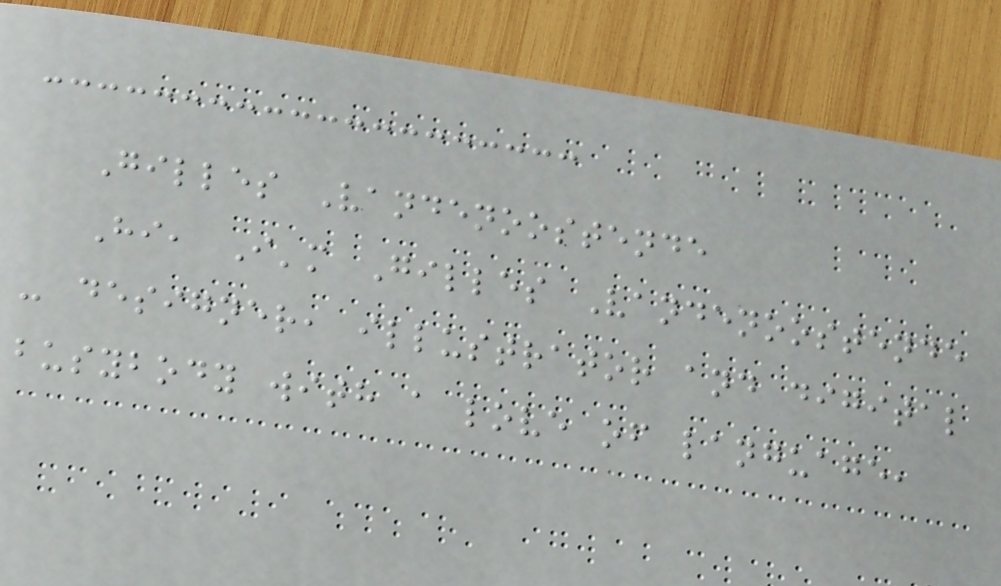Gilles Vandenoostende
Hi, I'm Gilles Vandenoostende
- designer, illustrator and digital
busybody with a love of language,
